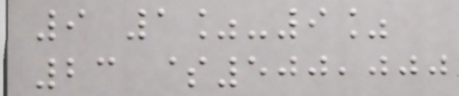9 1%-9%
23 $500,000
